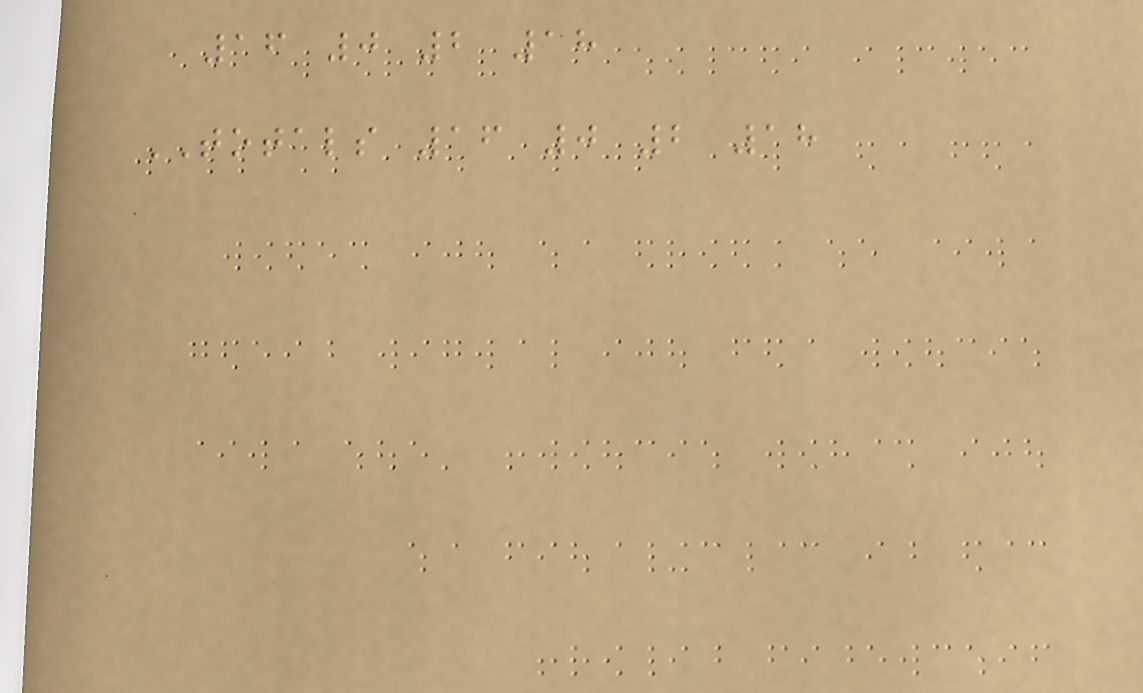16 0 2 18
TOTALS 16 0 2 18
